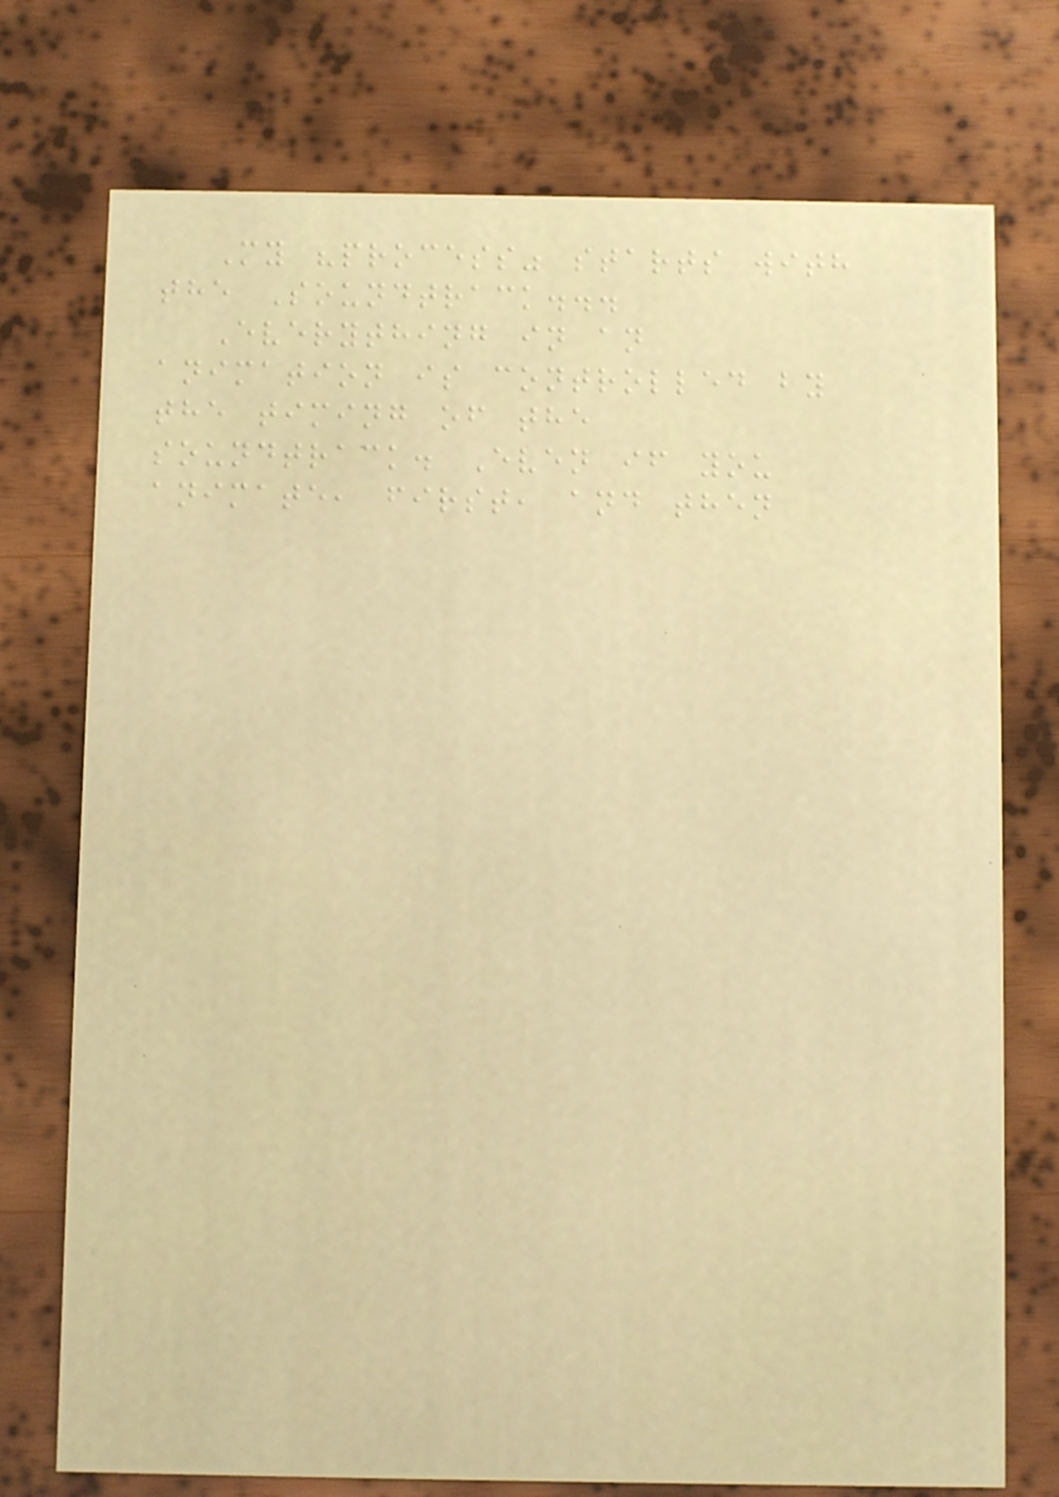My "process" starts with
the Soundtrack...
Everything in an
animation is controlled by
the timing of the
soundtrack. Even if you
animate, first, and then
